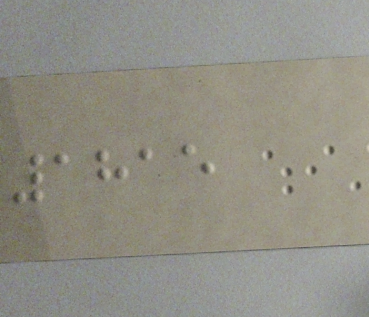1815
